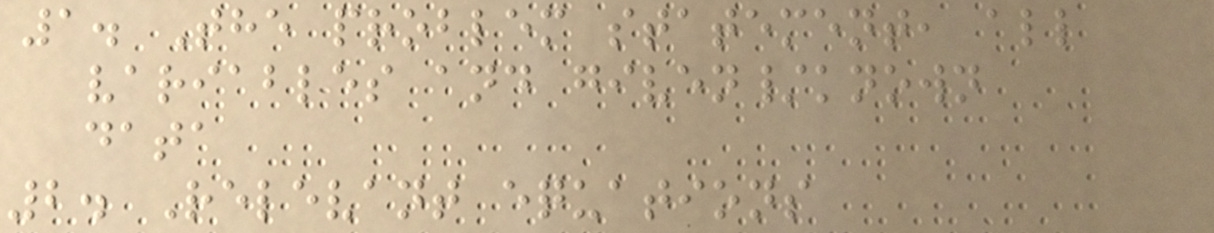1. The problem statement, all
variables and given/known
data
2. Relevant equations
